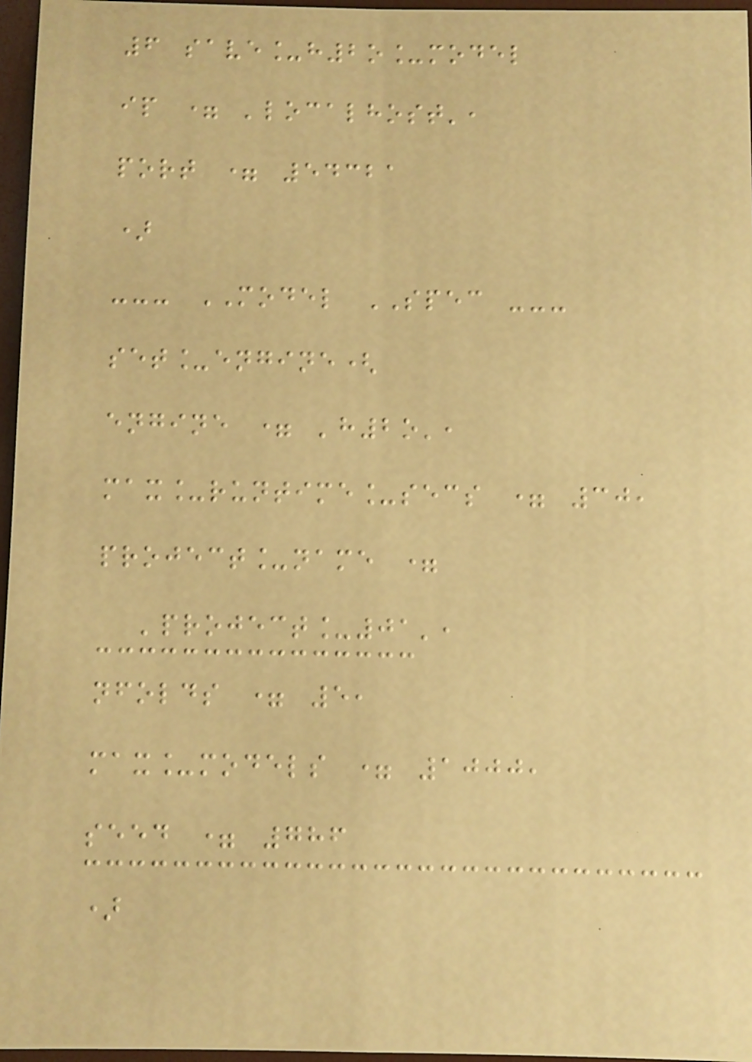6 save_h2o_model
ip = 'localhost',
port = 54321
)
--- MODEL SPEC ---
set_engine(
engine = 'h2o',
max_runtime_secs = 30,
project_name =
'project_01',
nfolds = 5,
max_models = 1000,
seed = 786
)
